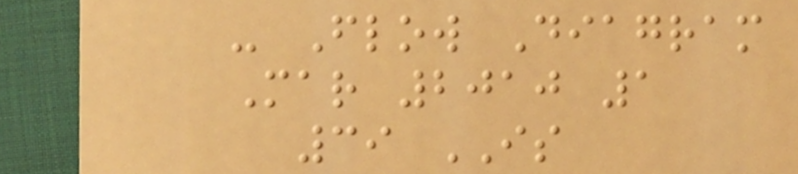- Flow Diagram
Mar 2010 1
39 IS
